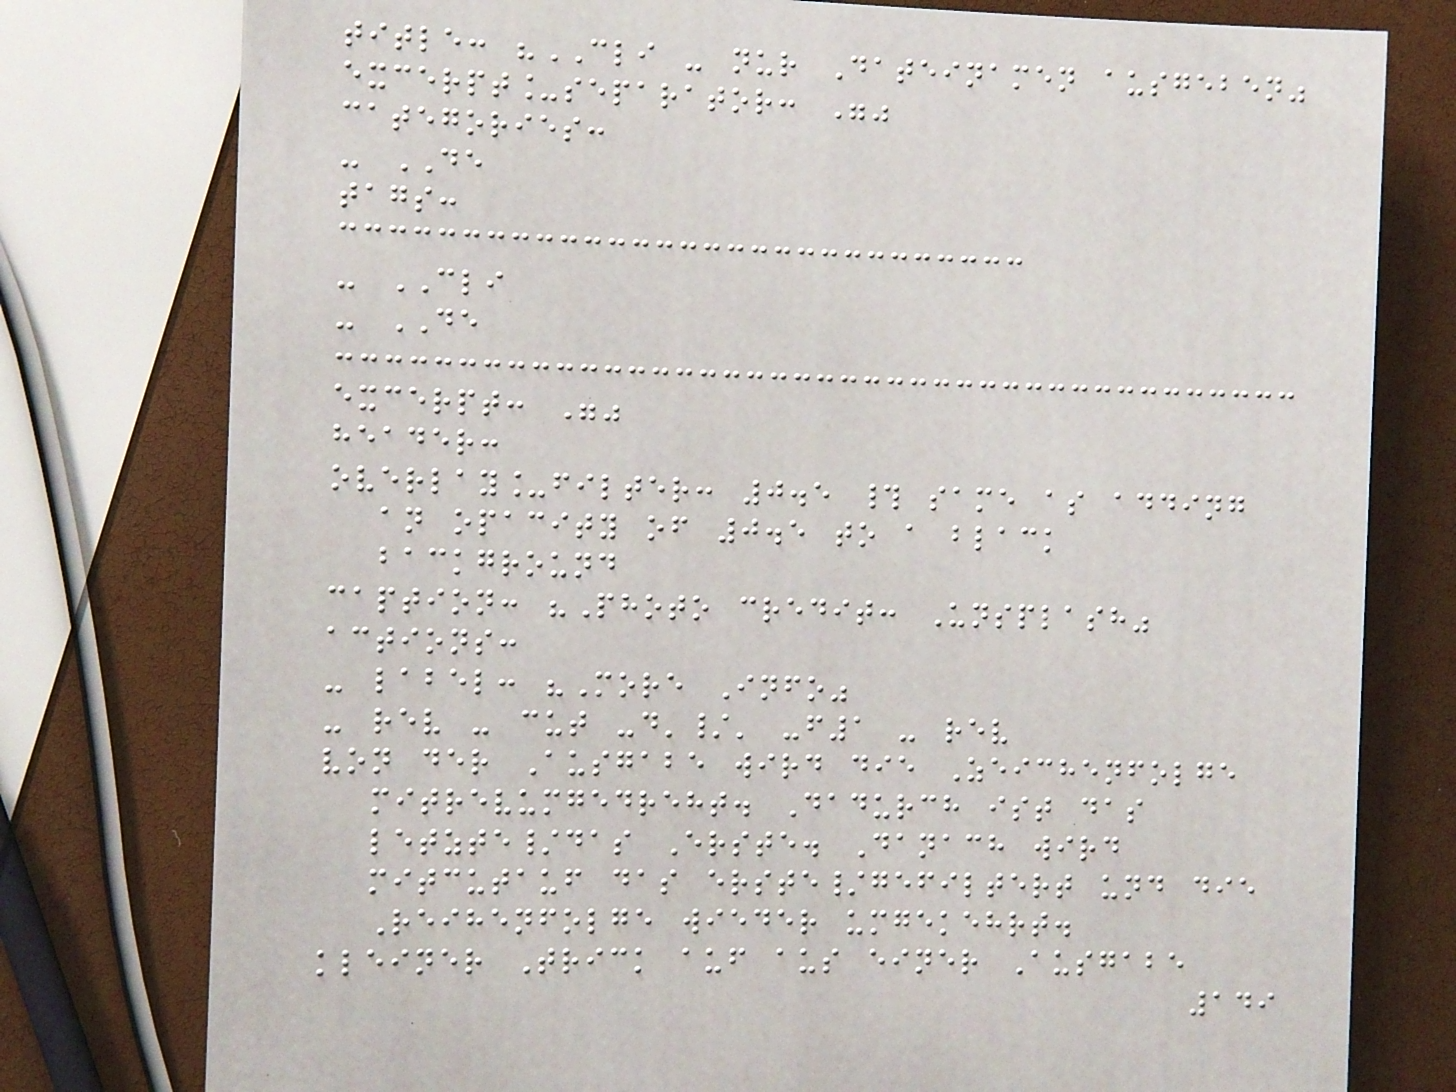title: "CLI - nur Dateinamen ausgeben"
excerpt_separator: ""
categories:
- DE
tags:
- CLI
- DE
excerpt: ""
header:
overlay_filter: 0.5 # same as adding
an opacity of 0.5 to a black
background
caption: "Photo credit: Unsplash"
actions:
- label: "More Info"
- rev - cut -d'/' -f1 - rev
von der Ausgabe wird die Zeichenfolge
mitrevumgedreht. Dadurch ist das
letzte/das Erste. Danach wird
mitcutauf das erste/gefiltert und die
Reihenfolge wieder umgekehrt.
kleiner Trick auf aus einer Ausgabe
149
